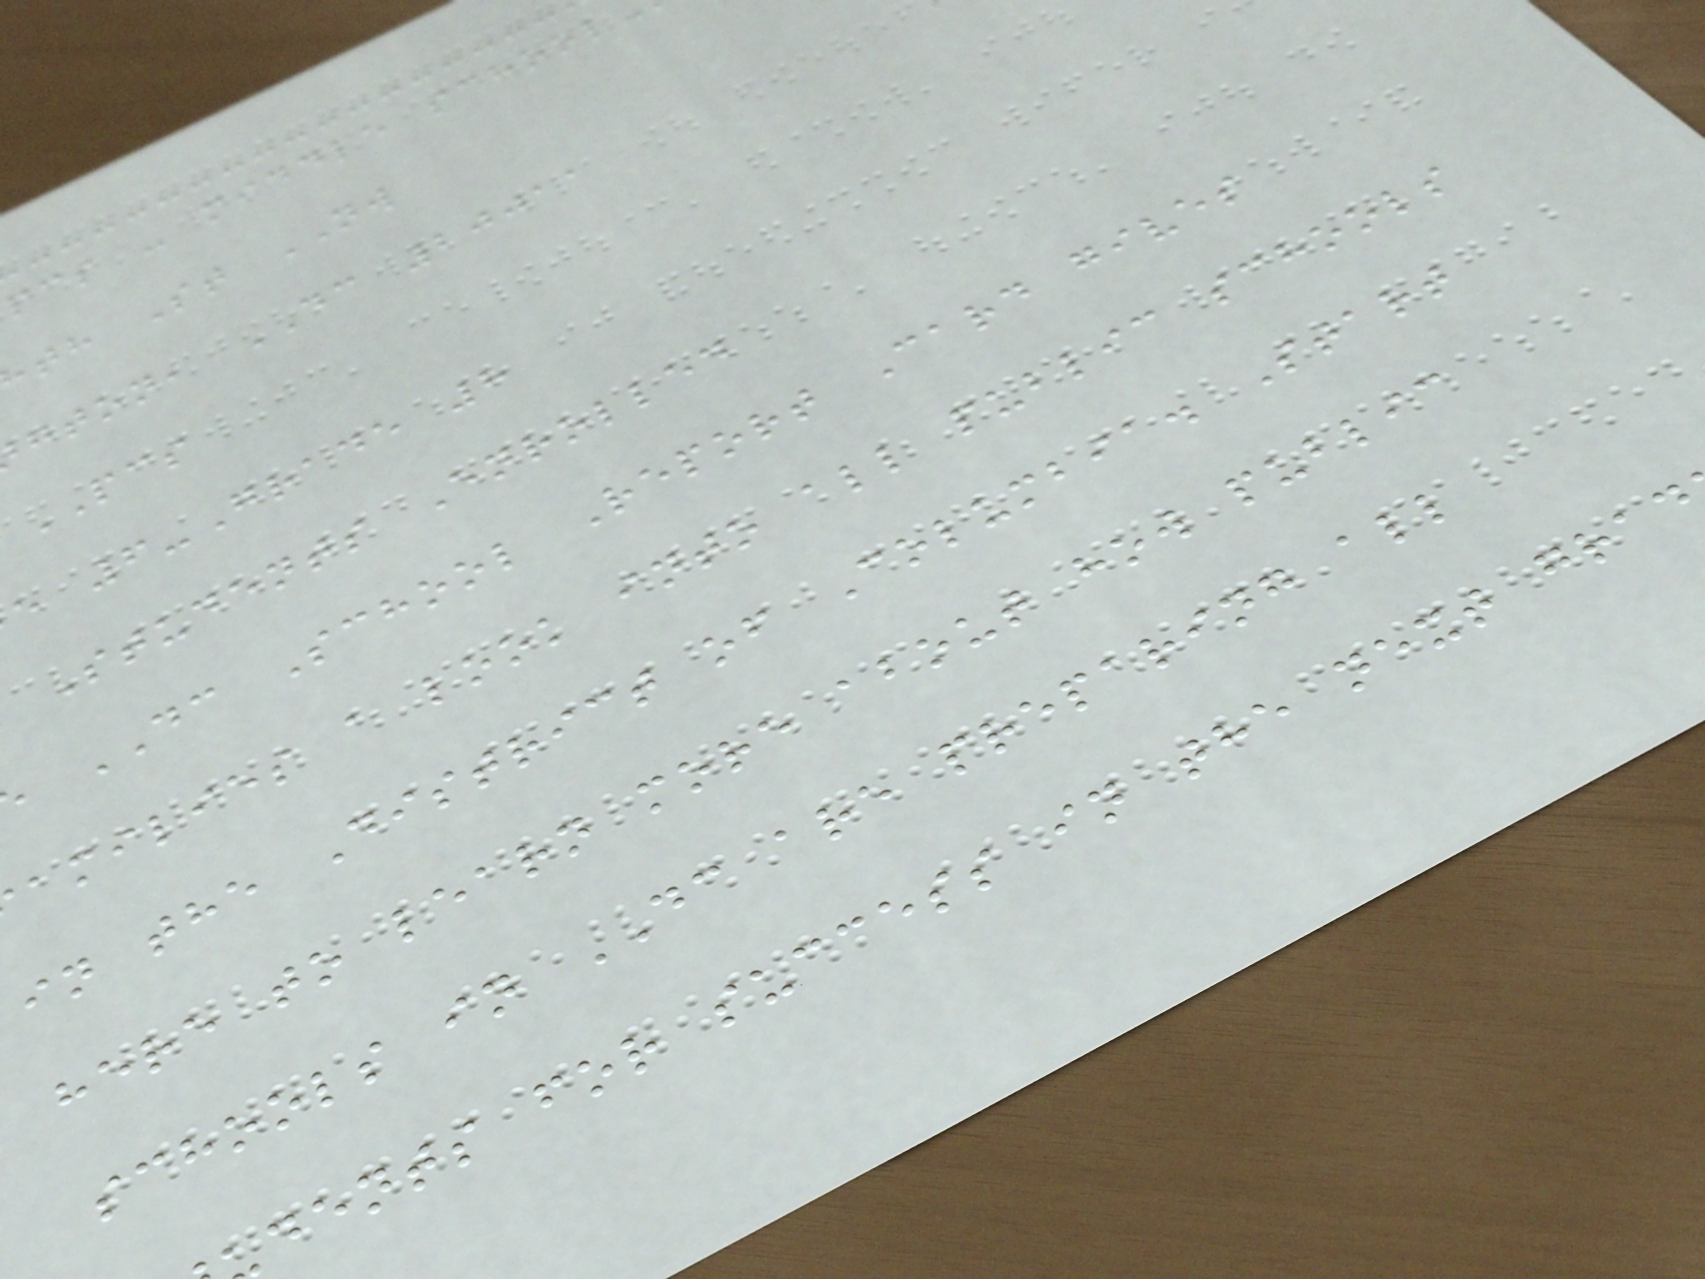pcs - middle
th St NW
gton, DC 20011
PCS
e 6-Grade 8
Students Enrolled
DC School Report Card gives
amilies a look into all public schools
in the District of Columbia. Start
here to learn more about how public
schools in DC are preparing all
dents for success in the next grad
